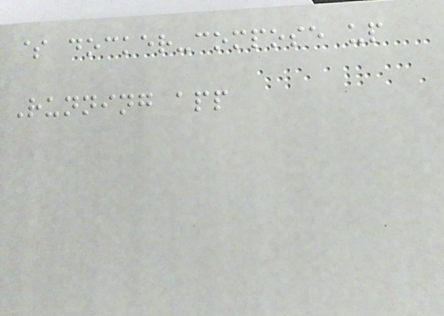$ docker-compose up
Running app
